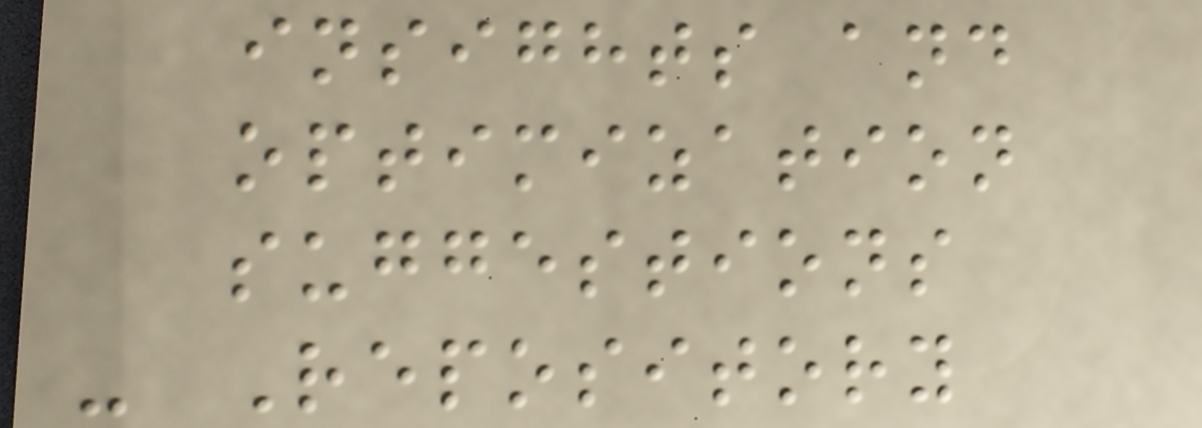insights and
optimization
suggestions
- Repository
